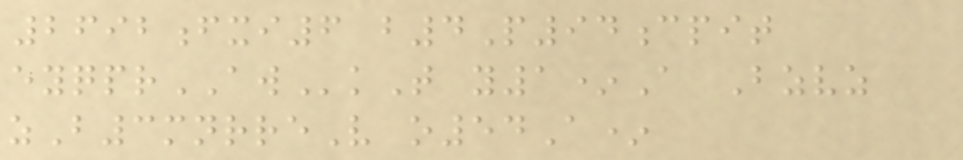2692fxi6 b4P94cpit
eyqprAWkT y1*A Bzvz
zB3mnrreV o54A*
